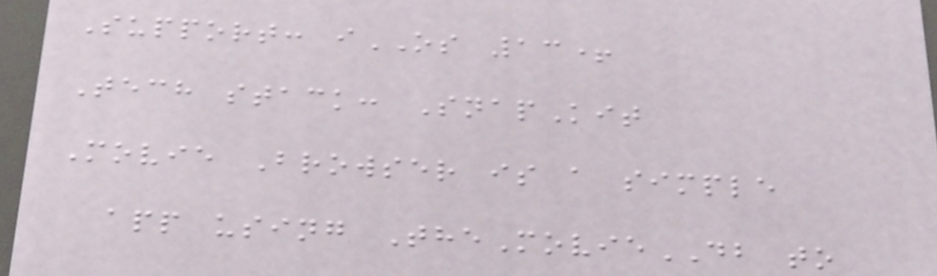Support: iOS 13+
Tech stack: SnapKit
Movie Browser is a simple
app using TheMovieDB to
